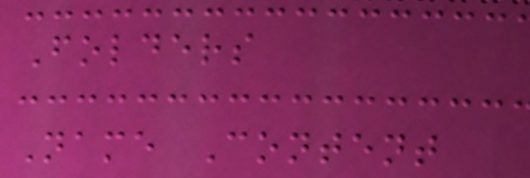Folders
Name Content
